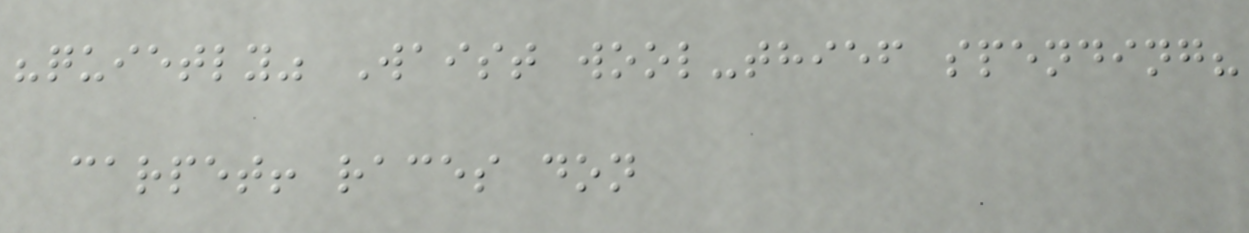"quietly" Waist wool-thief spending?
carpet! races don
